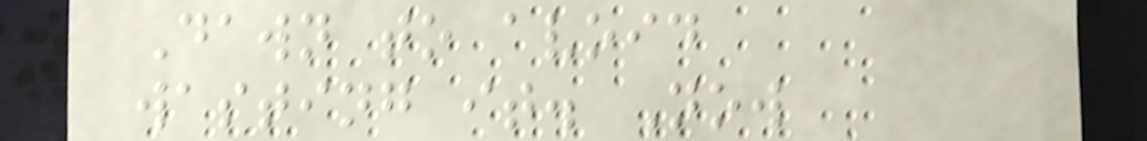Dawn to avoid
wasting it. Now
